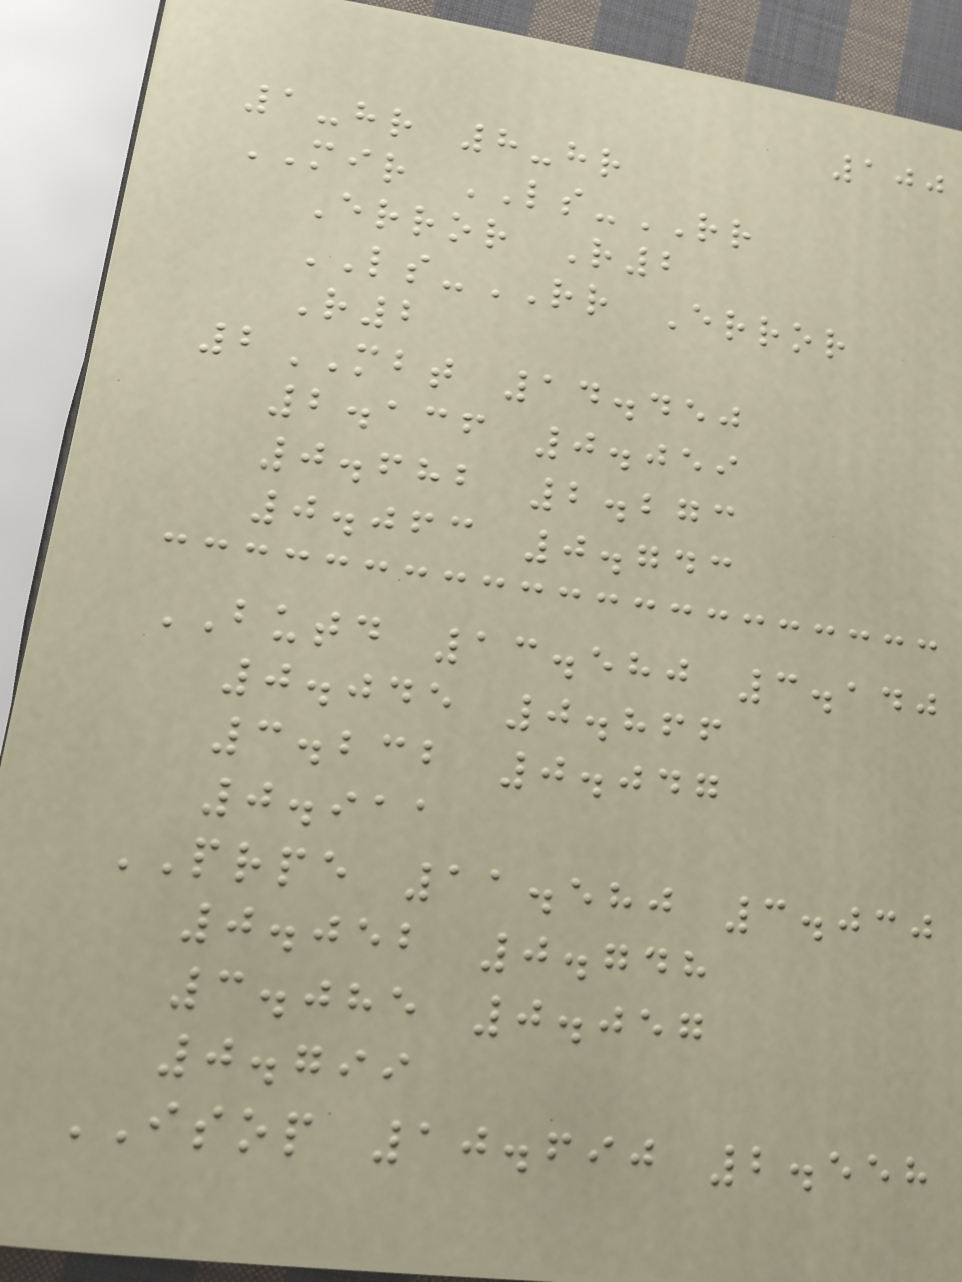100
1-hr 8-hr
MIR LS-RR
Error R2
LS-RR Error
R2
2MBT 14.450
2.136 0.059
0.682 2.273
0.063 0.743
BUTD 13.580 3.140
0.045 0.866
3.232 0.047
0.911
PRPE 11.580 3.030
0.052 0.748
3.085 0.057
0.799
ISOP 10.690 2.558
